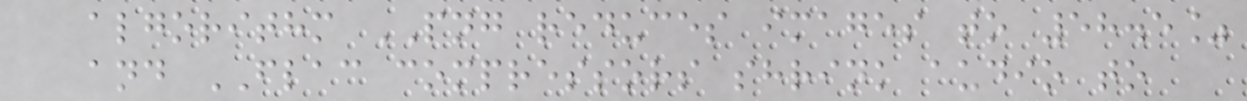algorithm PNG reduces images to 58.5%
and FLAC compressors shrink audio to
